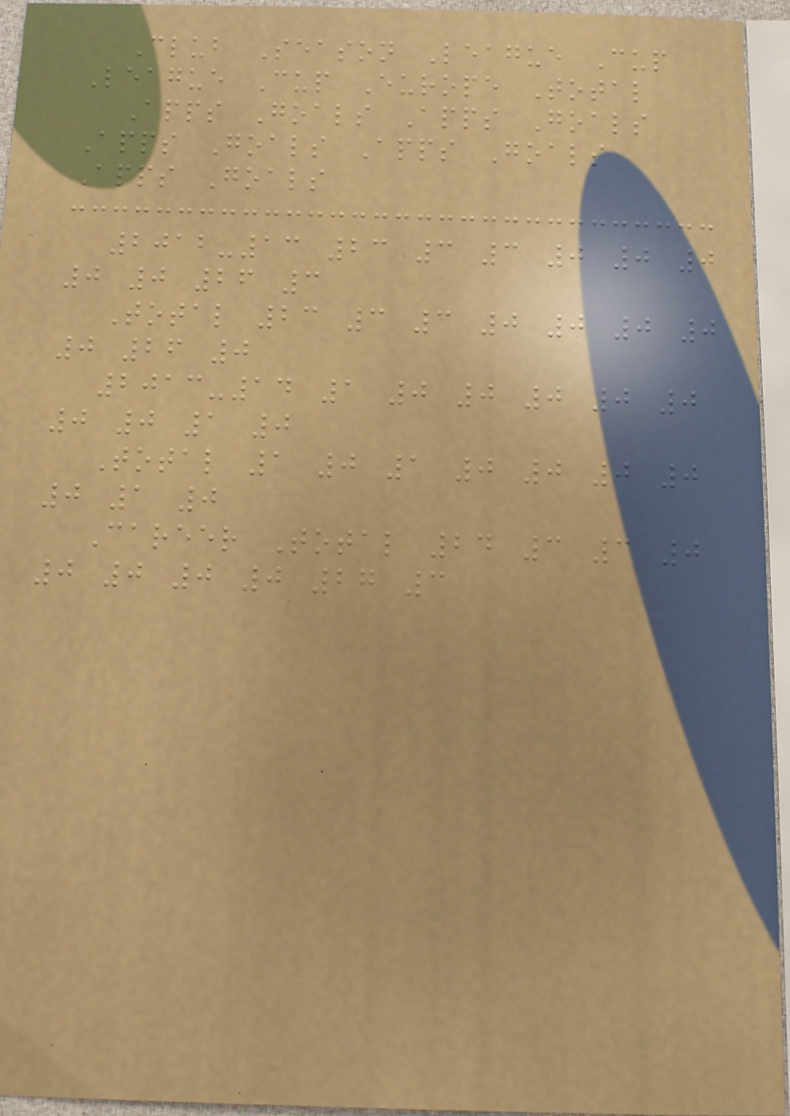Club Season League Cup
League Cup Europe Total
Apps Goals Apps Goals
Apps Goals Apps Goals
Apps Goals
2012-13 23 3 3 0 0 0
0 0 26 3
Total 23 3 3 0 0 0 0
0 26 0
2013-14 1 0 0 0 0 0
0 0 1 0
Total 1 0 1 0 0 0 0
0 1 0
Career Total 24 3 3 0
0 0 0 0 27 3
